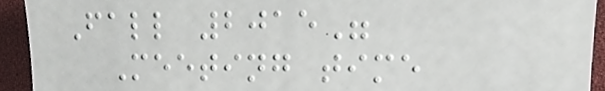Fall 2015"
Meeting time
